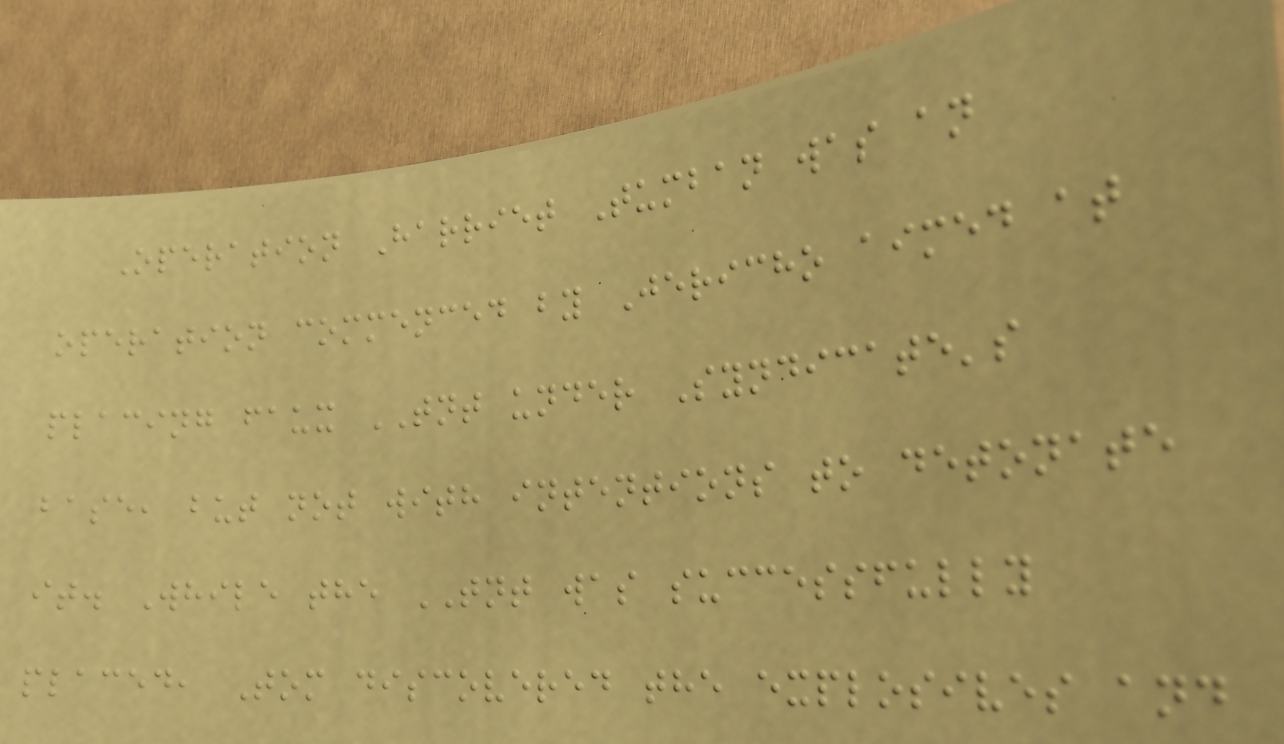Operation Harriet Tumban was an
operation commenced by Jericho aimed at
placing faux TNT under Syndicate's
base, but not with intentions to detonate
it. While the TNT was successfully
placed, Tom discovered the explosives and
